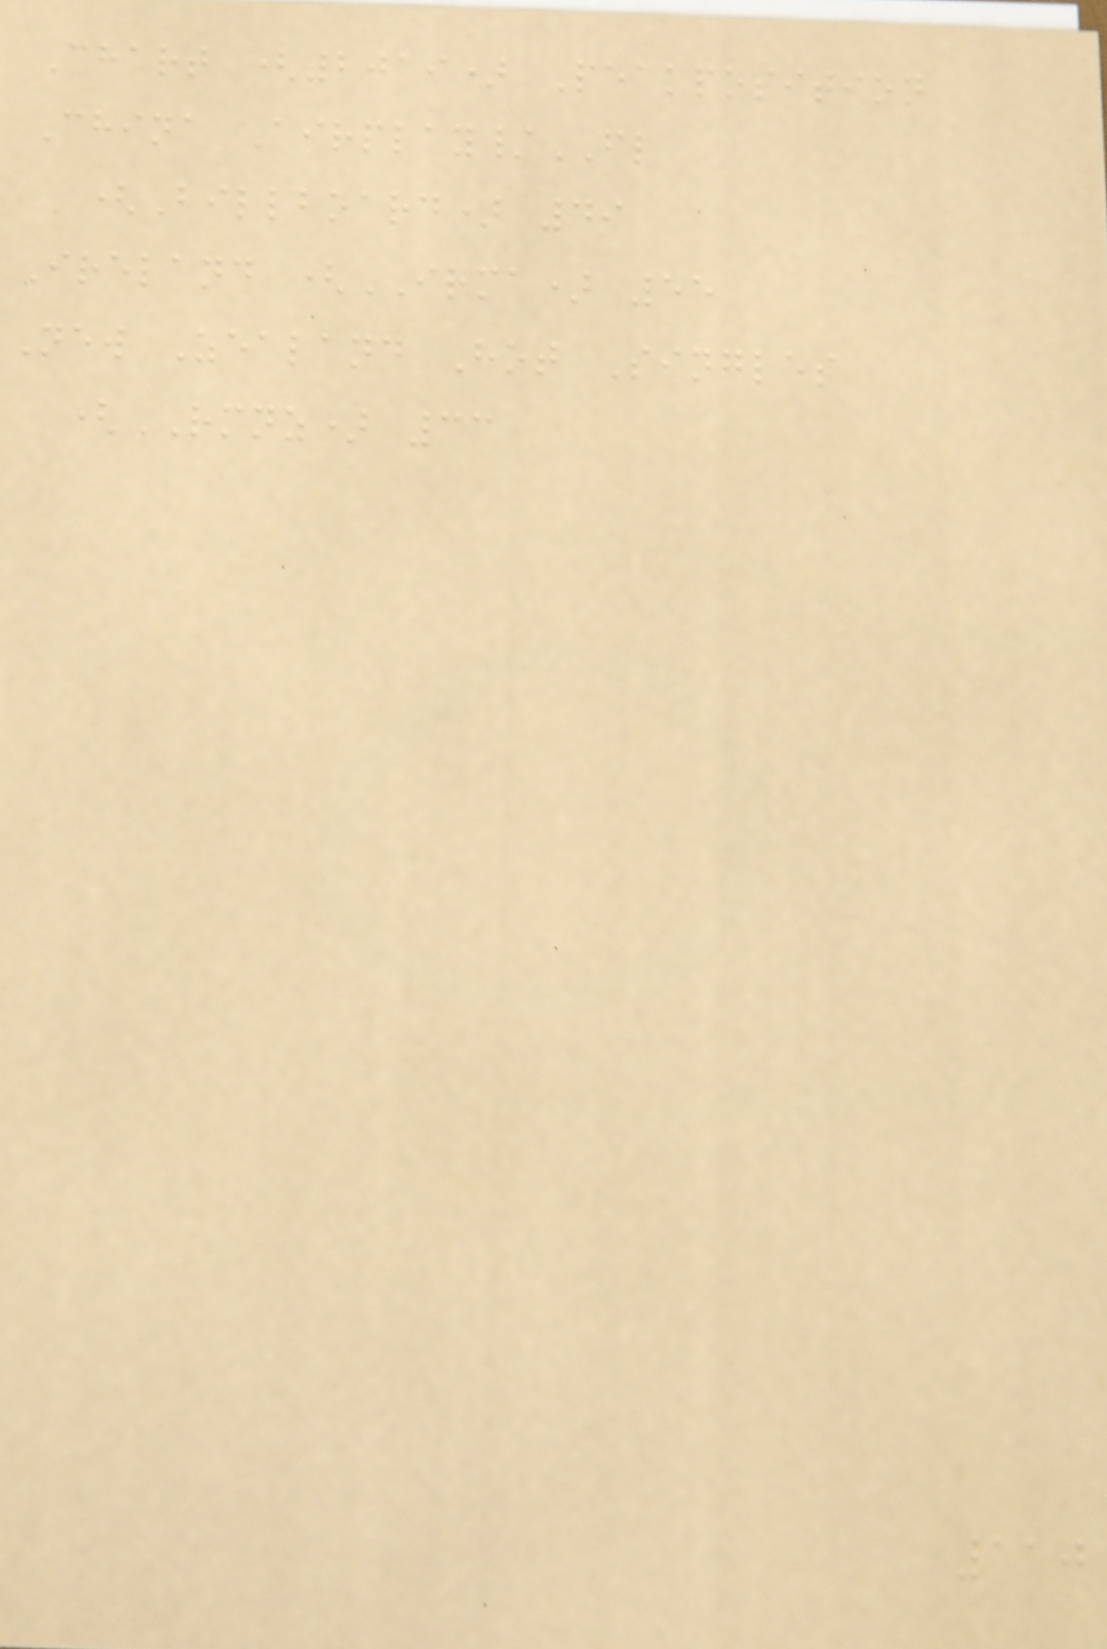Chart (2019) Peakposition
China Airplay/FL
(Billboard) 49
Ireland (IRMA) 55
New Zealand Hot Singles
(RMNZ) 33
110
